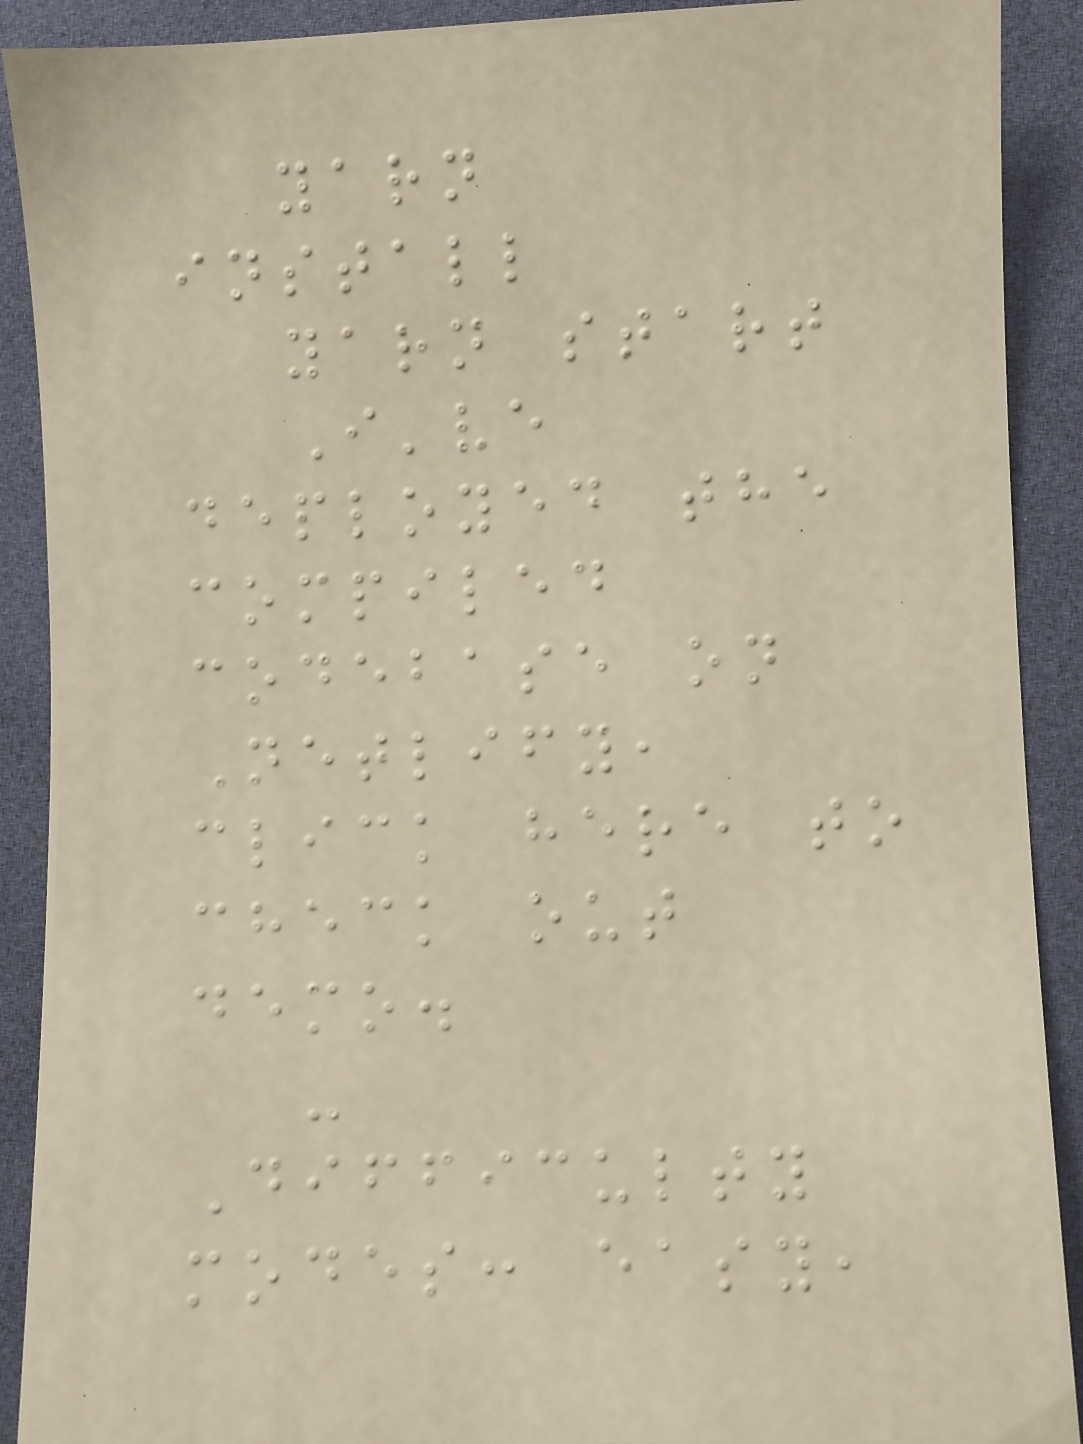yarn
install
yarn start
I've
deployed the
compiled
codebase on
Netlify,
click here to
check out
demo.
-
Difficulty
modes: easy,
